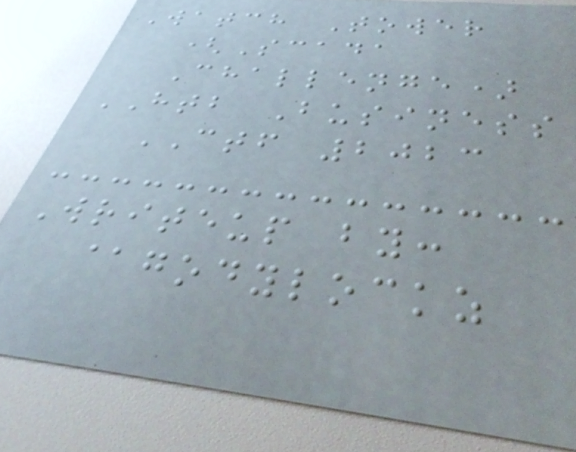Watch Tower
(Scada
Challenge)
HTB Business
CTF 2023
Writeup by:
@godylockz
